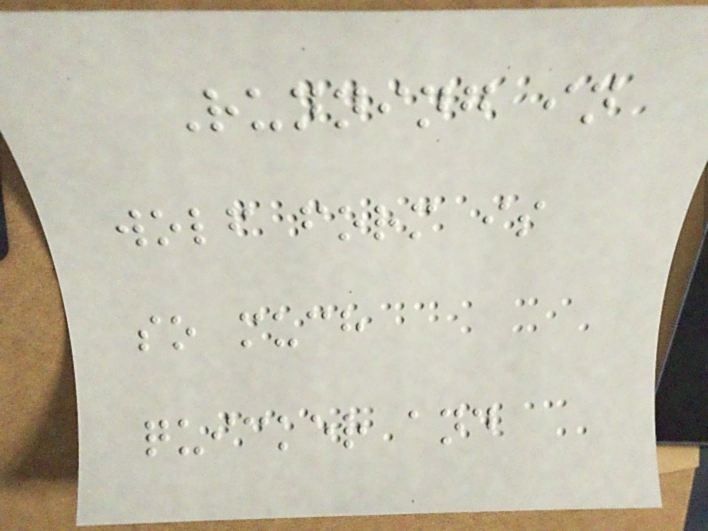Running in
wolf form is
so much
quicker and
